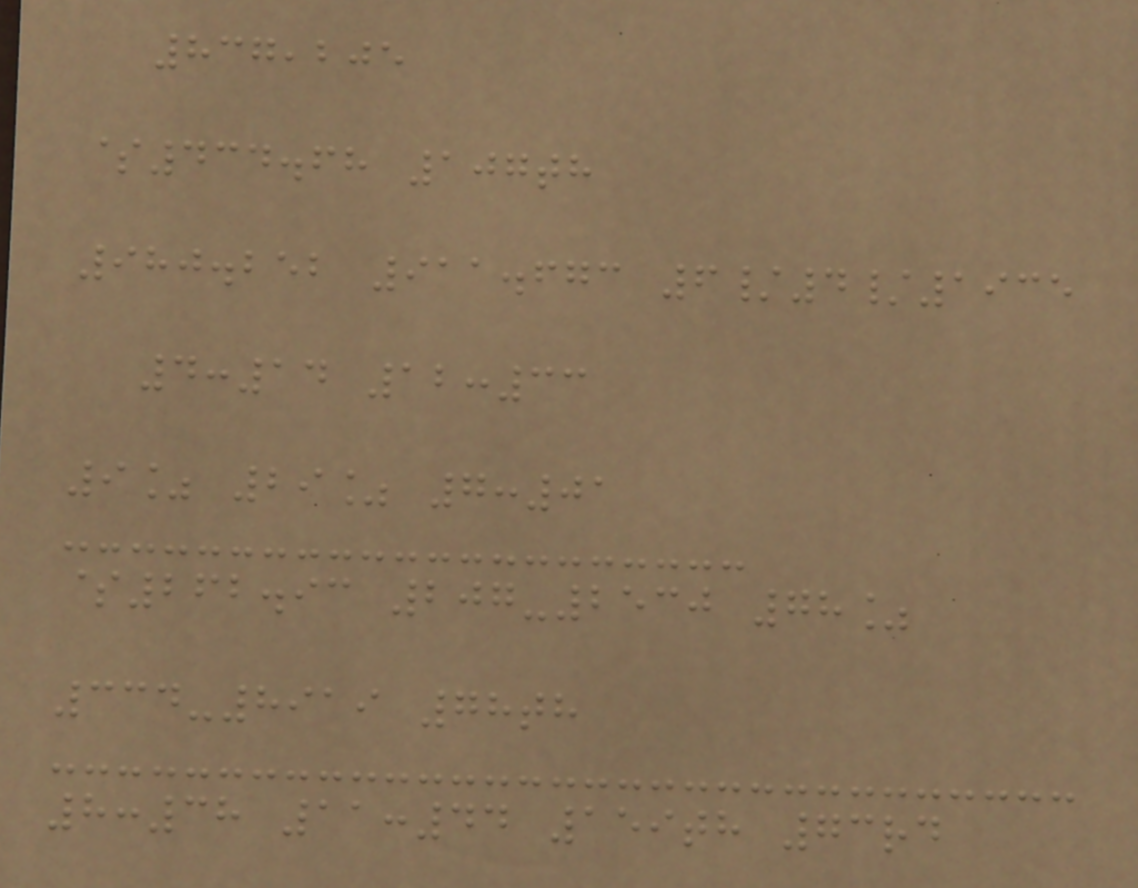837,205
$434.68 107th
980.252 911.673 6/4/1935
4:14 12:33
9% 29% 7:01
$262.93 207-2530 78%
334-8919 78th
8:38 11:44 159th 73rd
